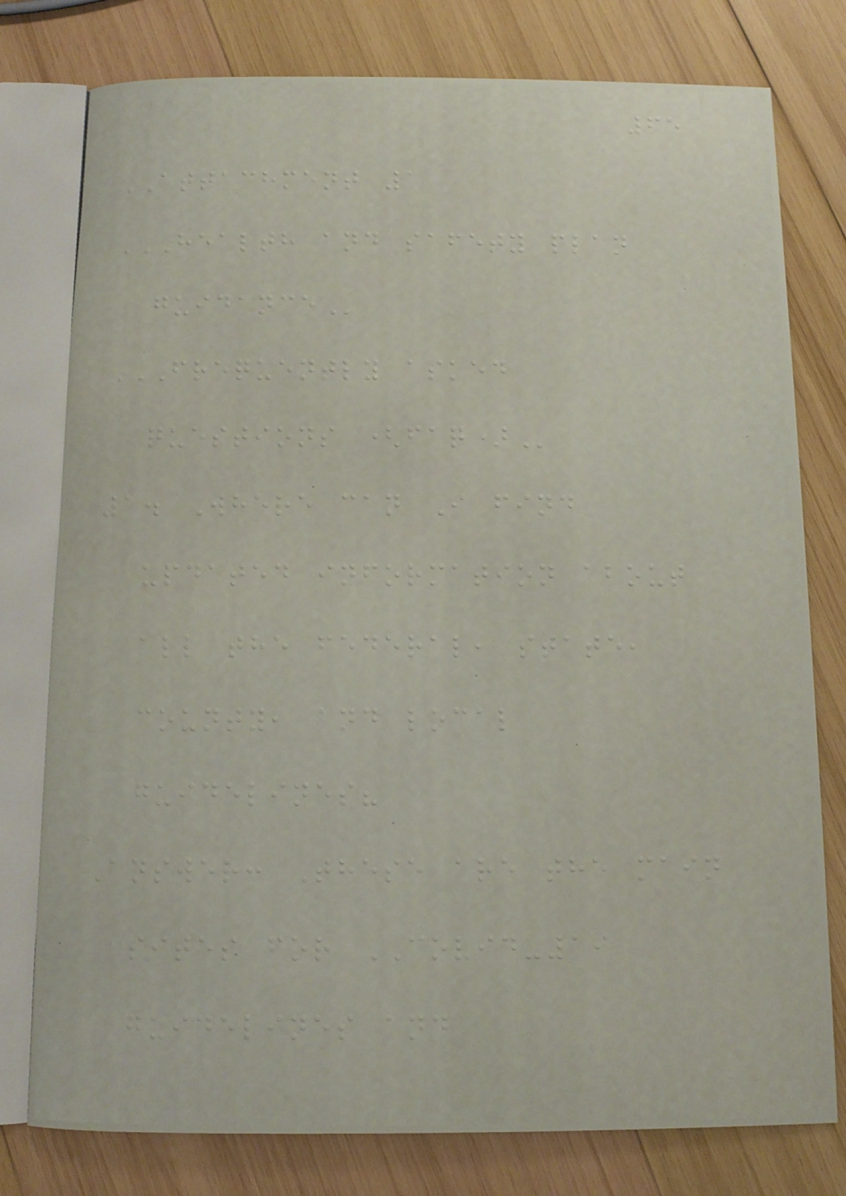65
ATTACHMENT 1
HEALTH AND SAFETY PLAN
GUIDANCE
FREQUENTLY ASKED
QUESTIONS (FAQ)
1. Where can I find
updated information about
all the federal, state,
county, and local
guidelines?
Answer: These are the main
sites for COVID-19
guidelines and
